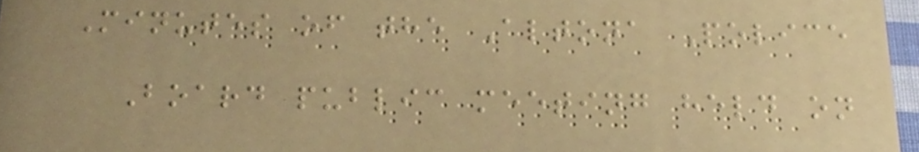Minutes of the Altona Police
Board public meeting held on
